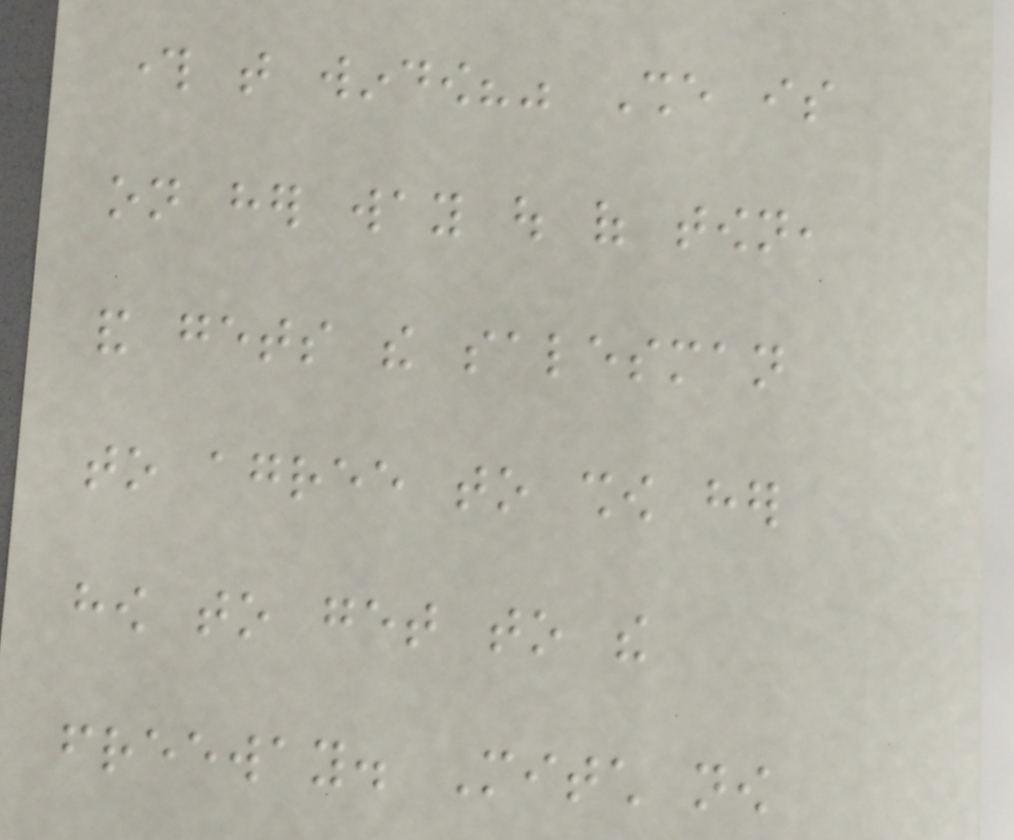through that window?" She is
on her way out of town,
and gets the salesman
to agree to show her
how to get to the
freeway. Mitch now
